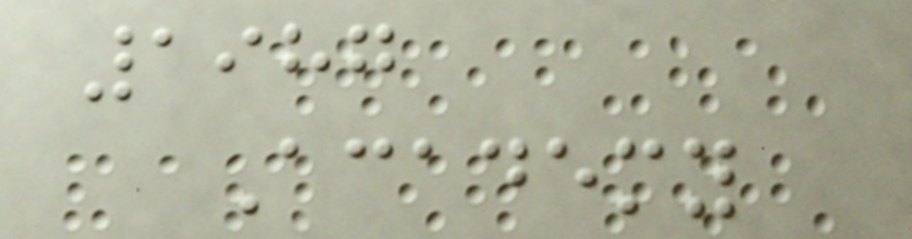1987
Academy
